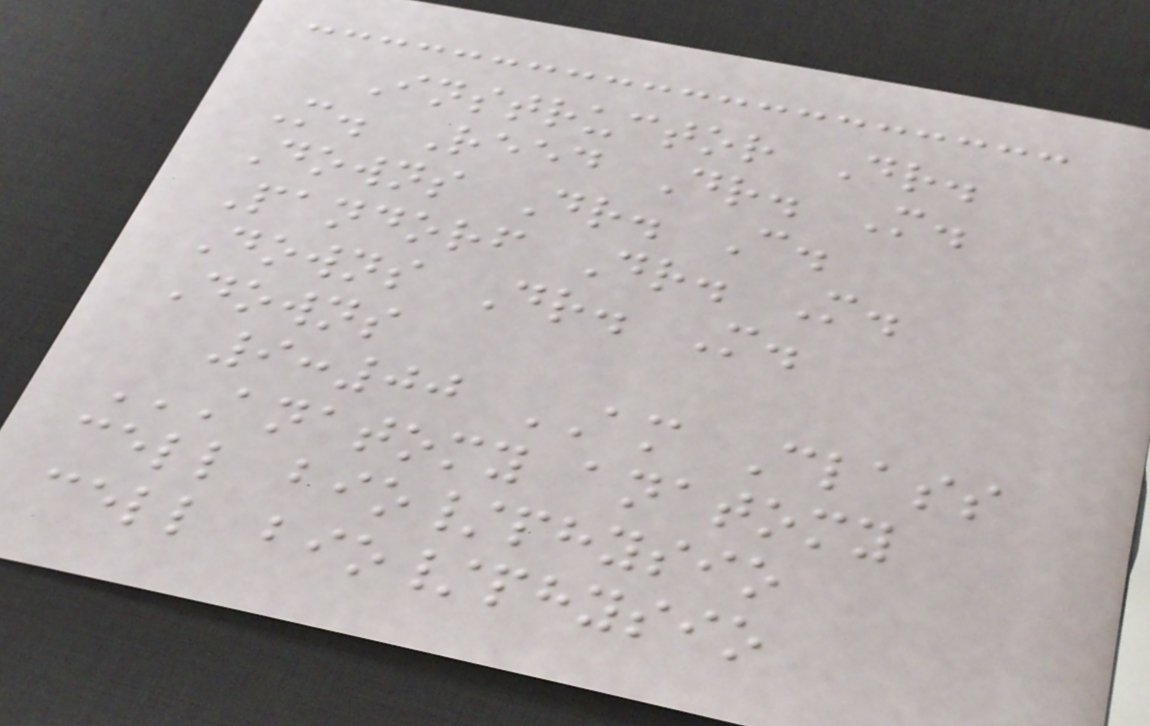Instructor Dr.
M. Reed Dr. M.
Downs Dr. C.
Pandorf Dr. M.
Downs Dr. M.
Downs
9:00 AM Class
ANATOMY ANATOMY
CELL BIO/PHYSIO
CELL BIO/PHYSIO
